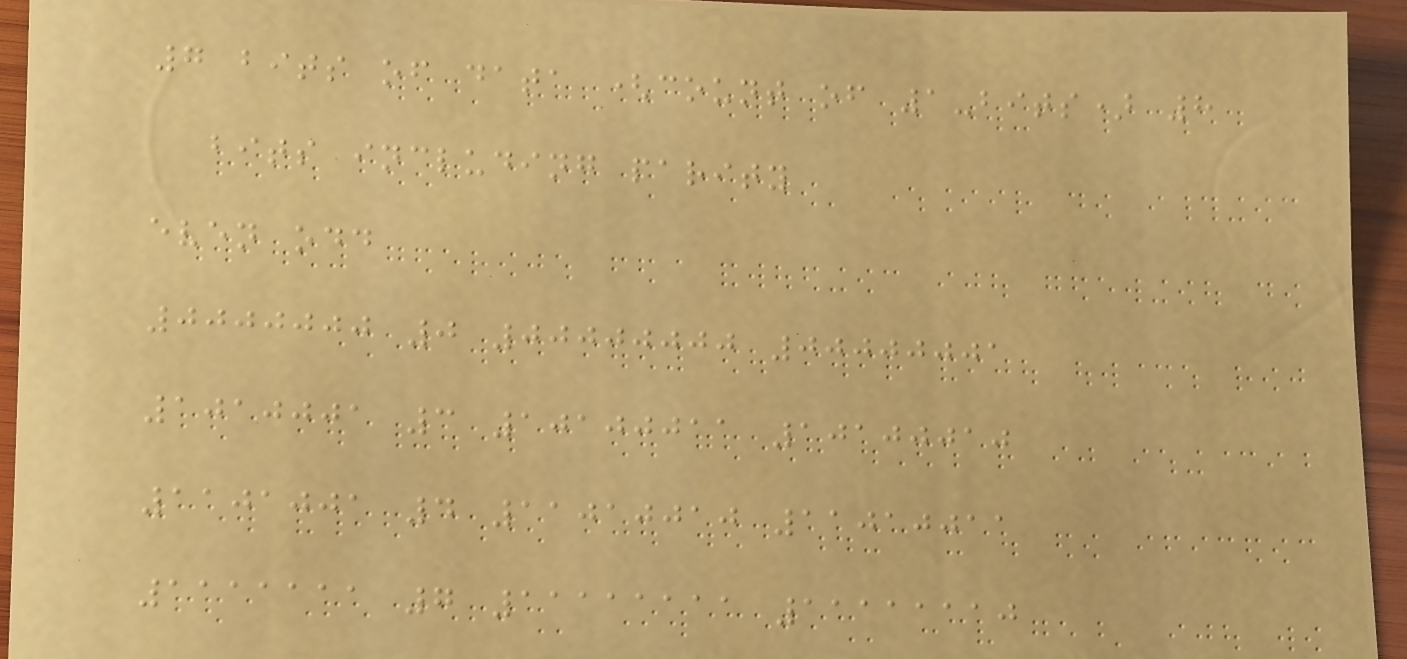7 bits of data (count of 1-bits) 8
bits including parity
even odd
0000000 0 00000000 00000001
1010001 3 10100011 10100010
1101001 4 11010010 11010011
1111111 7 11111111 11111110
